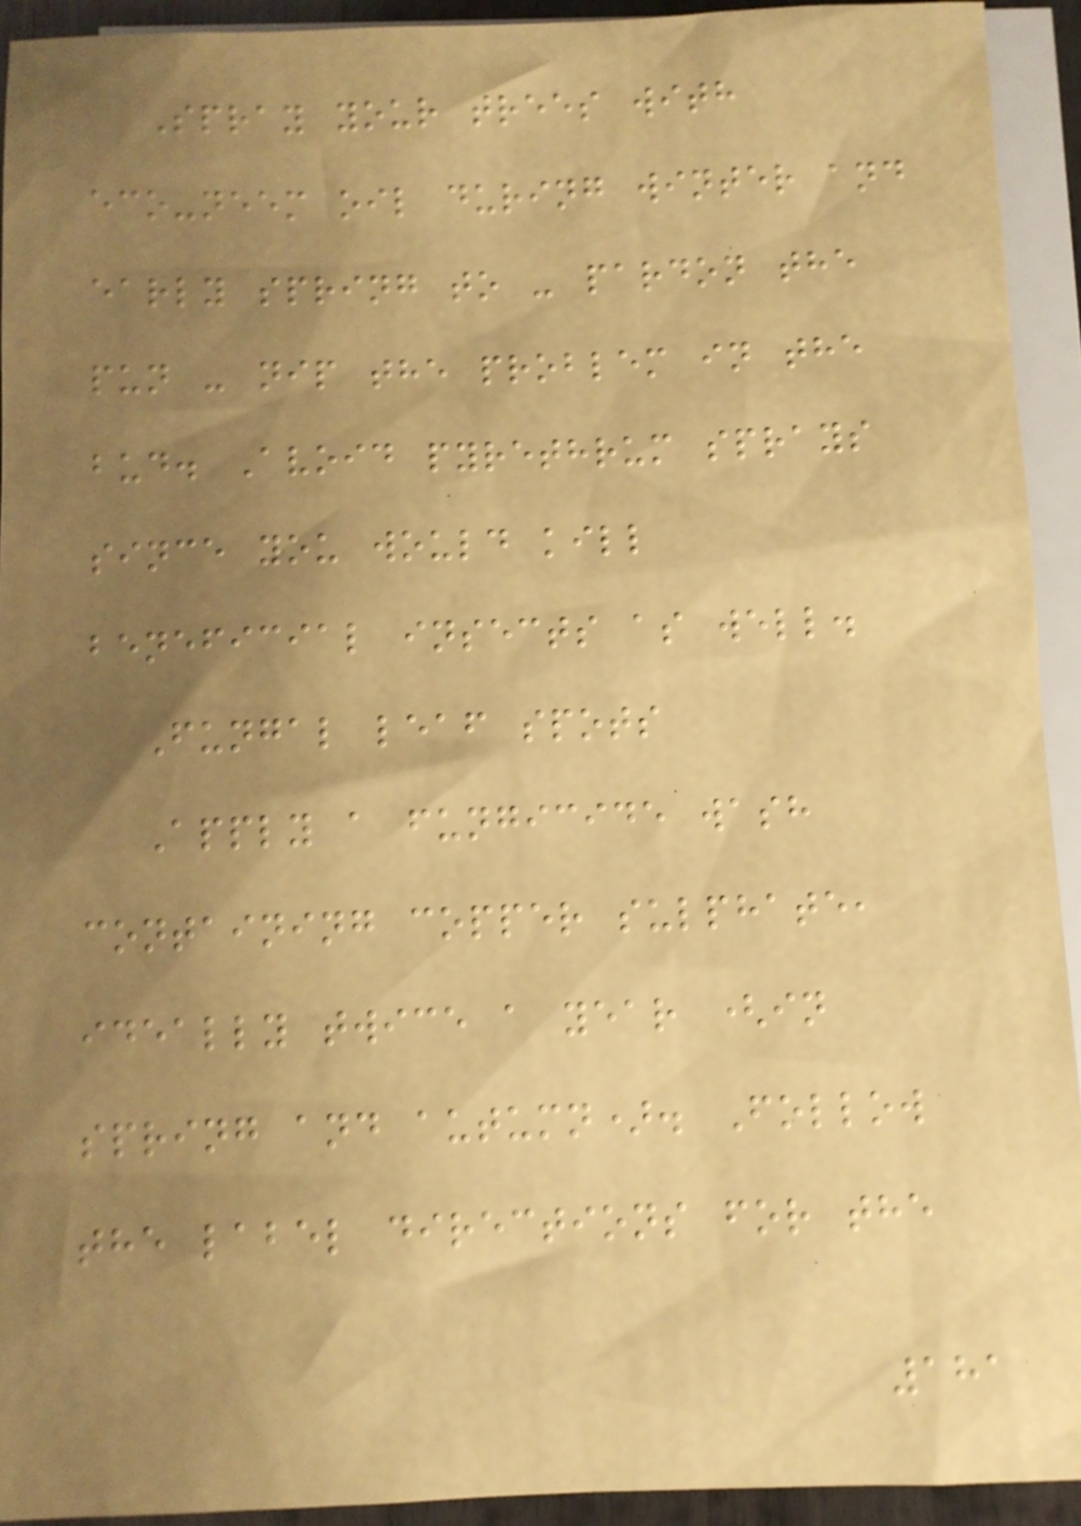Spray your trees with
eco-neem oil during winter and
early spring to - pardon the
pun - nip the problem in the
bud. Avoid pyrethrum sprays
since you would kill
beneficial insects as well.
Fungal leaf spots
Apply a fungicide wash
containing copper sulphate,
ideally twice a year (in
spring and autumn). Follow
the label directions for the
181
